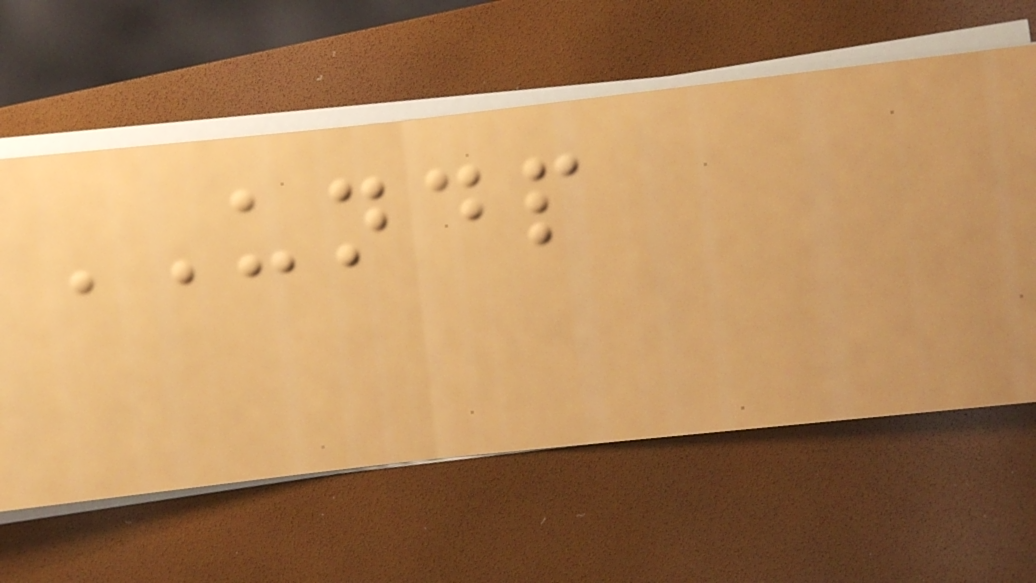UNDP
